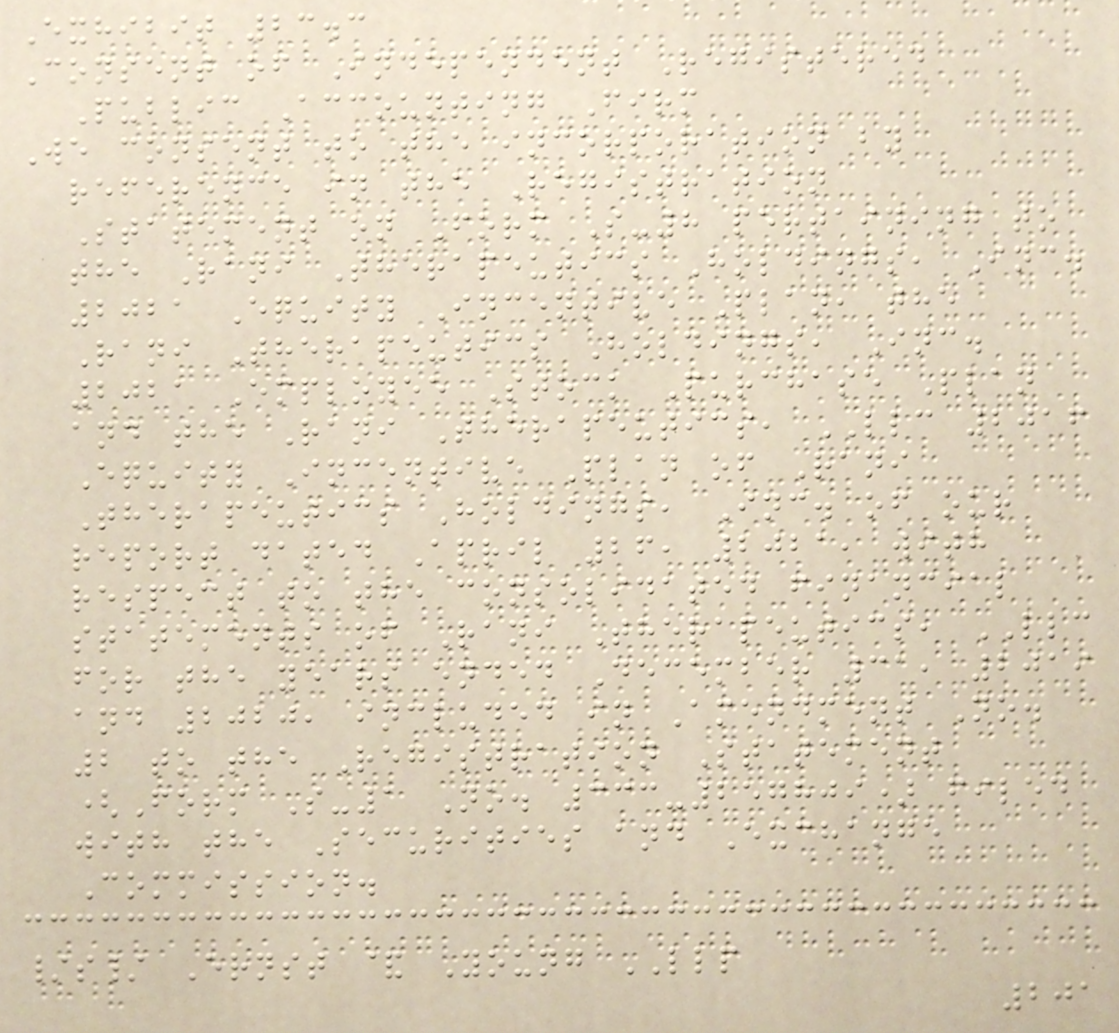Exhibit 23.3
Consent of Independent Registered
Public Accounting Firm
We consent to the incorporation by
reference in the Registration
Statement on Form S-8 pertaining to
the Rani Therapeutics Holdings, Inc.
2021 Equity Incentive Plan, the
Rani Therapeutics Holdings, Inc.
2021 Employee Stock Purchase Plan
and the Rani Therapeutics, LLC 2016
Equity Incentive Plan of Rani
Therapeutics Holdings, Inc. of our
report dated April 26, 2021, with
respect to the consolidated financial
statements of Rani Therapeutics, LLC
for the years ended December 31, 2019
and 2020, included in Amendment No.
2 to the Registration Statement
(Form S-1 No. 333-257809) filed
with the Securities and Exchange
Commission.
/s/ Ernst & Young LLP
201
